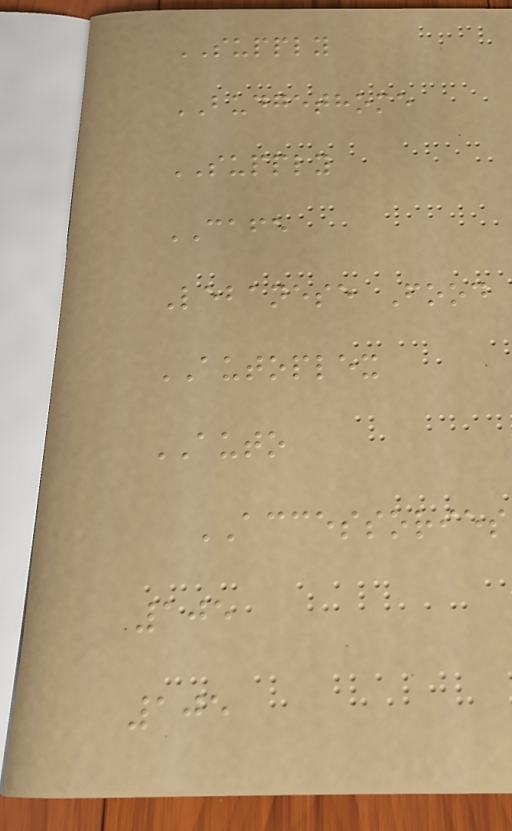SUPPLY
BUDGETHOME
SUPPLY
CAFE
Lebanese Food
AUTOPLEX
AUTO
ACCESSORIES
105
105
